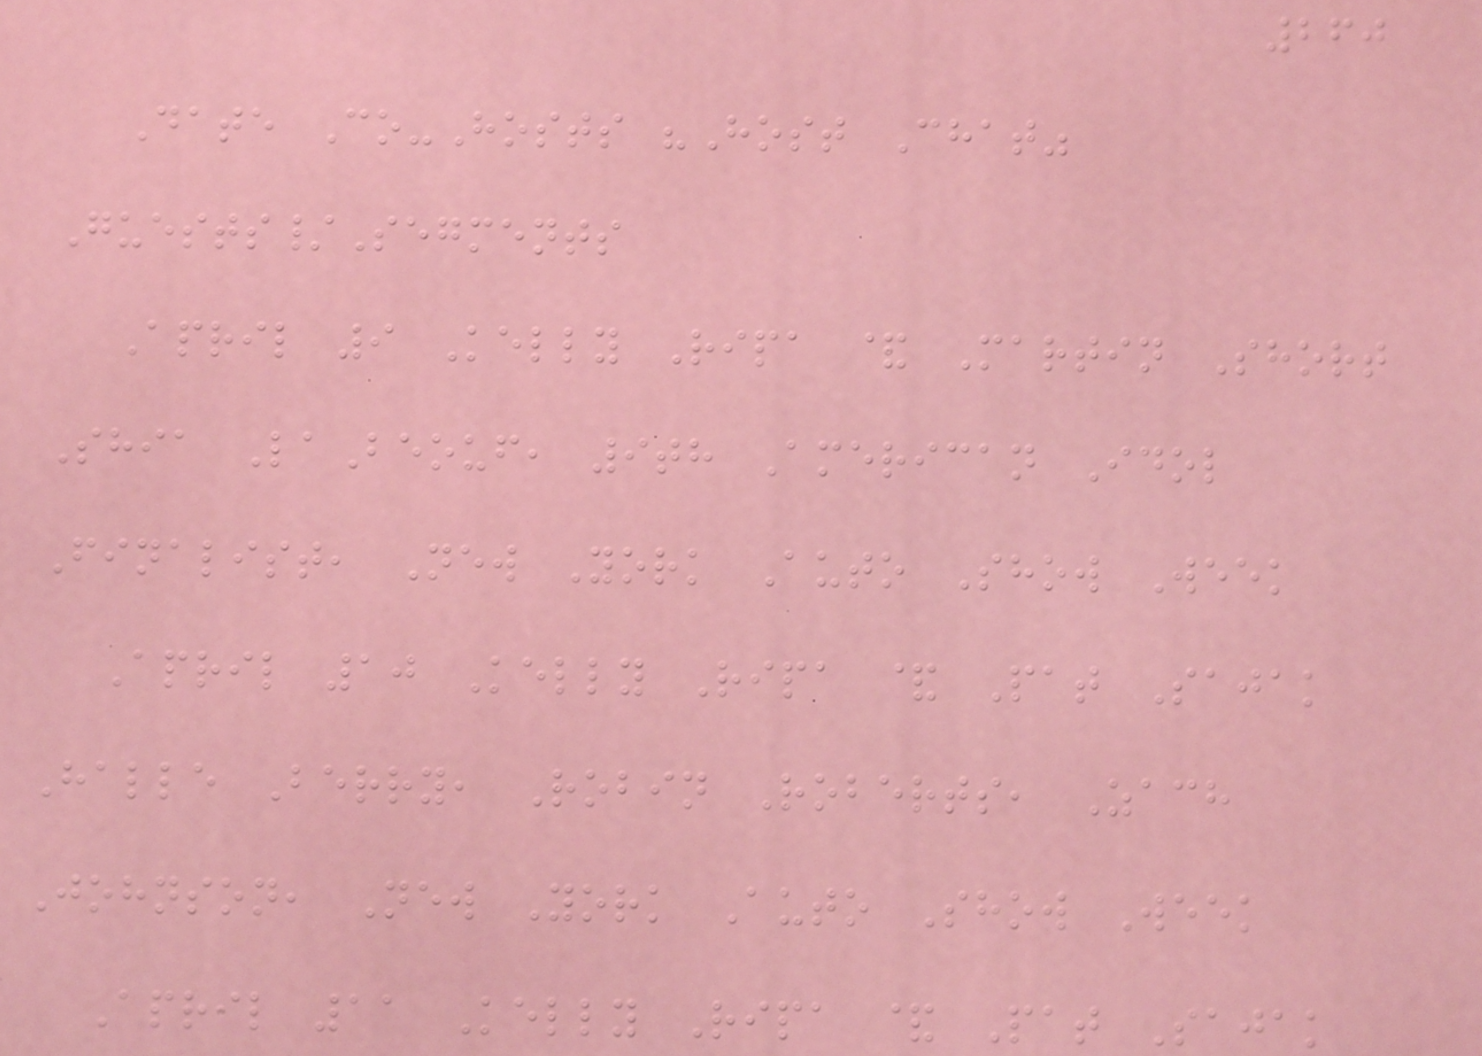260
Date Co-Hosts "Host Chat"
Guests/Segments
April 9 Kelly Ripa & Martin Short
Shia LaBeouf, 9th American Idol
Finalist, New York Auto Show Week
April 10 Kelly Ripa & Pat Sajak
Halle Berry, Robin Roberts, Zach
Johnson, New York Auto Show Week
April 11 Kelly Ripa & Pat Sajak
